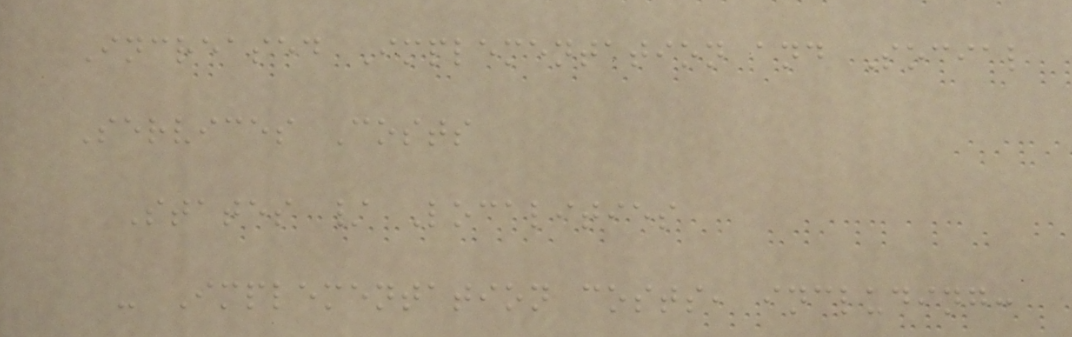Increased Implementation and Social
Services Costs
States / Localities
- Implementation costs, including:
